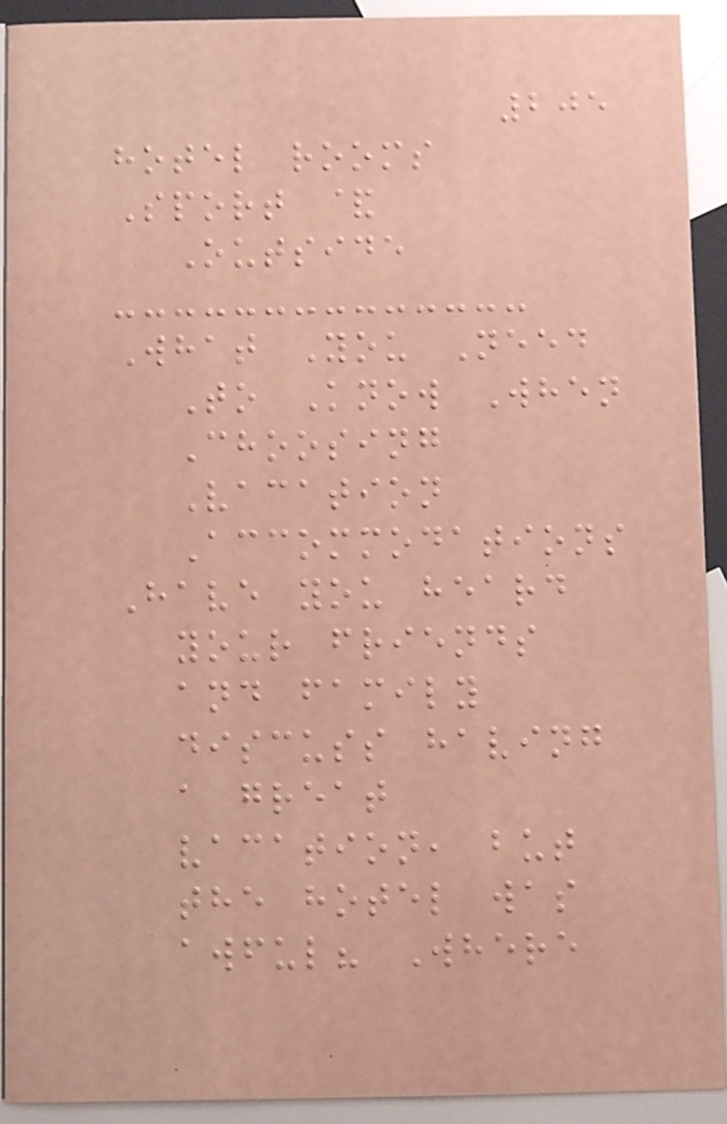205
hotel rooms
Sport &
Outside
What You Need
To Know When
Choosing
Vacation
Accommodations
Have you heard
your friends
and family
discuss having
a great
vacation, but
the hotel was
awful? Where
